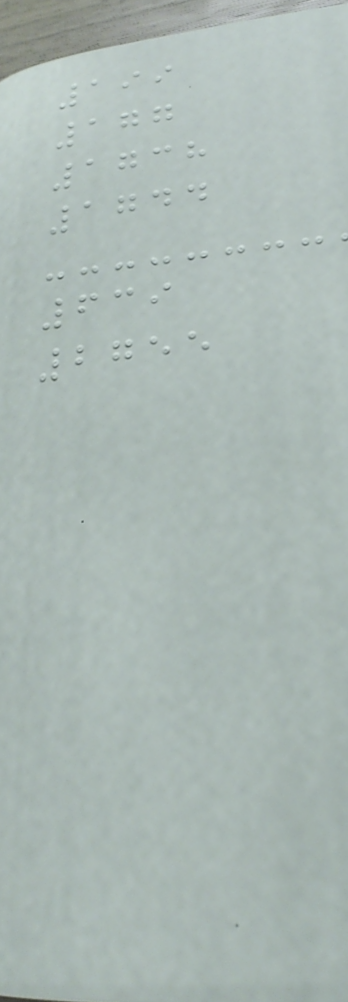199
177
1738
1744
639
2755
